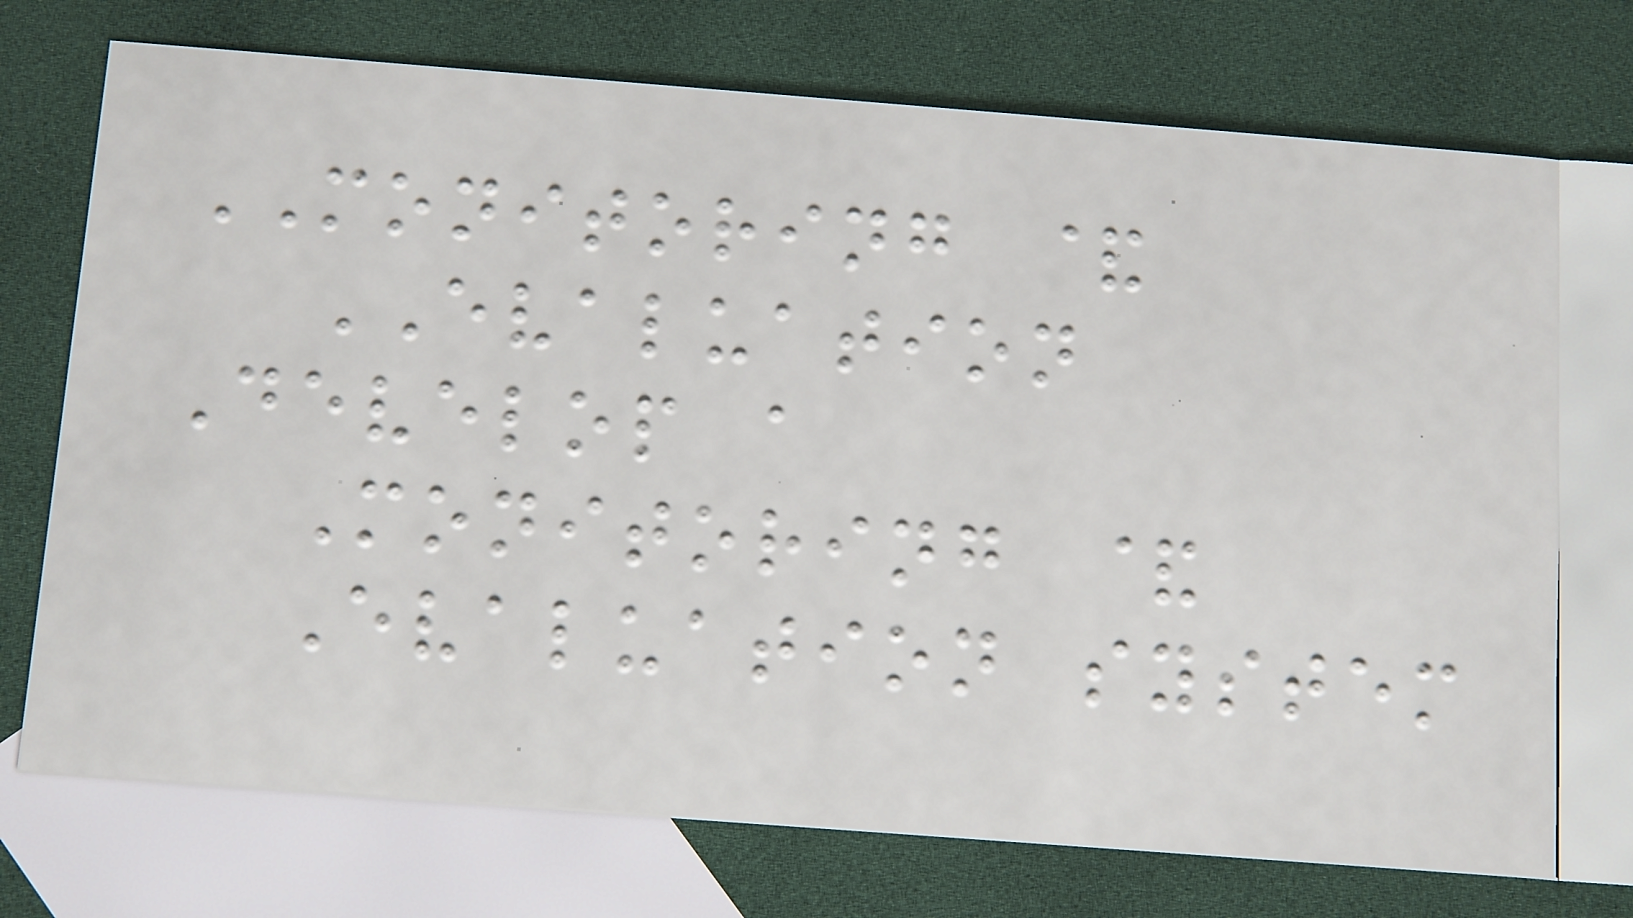MONITORING &
EVALUATION
Develop a
Monitoring &
Evaluation system
